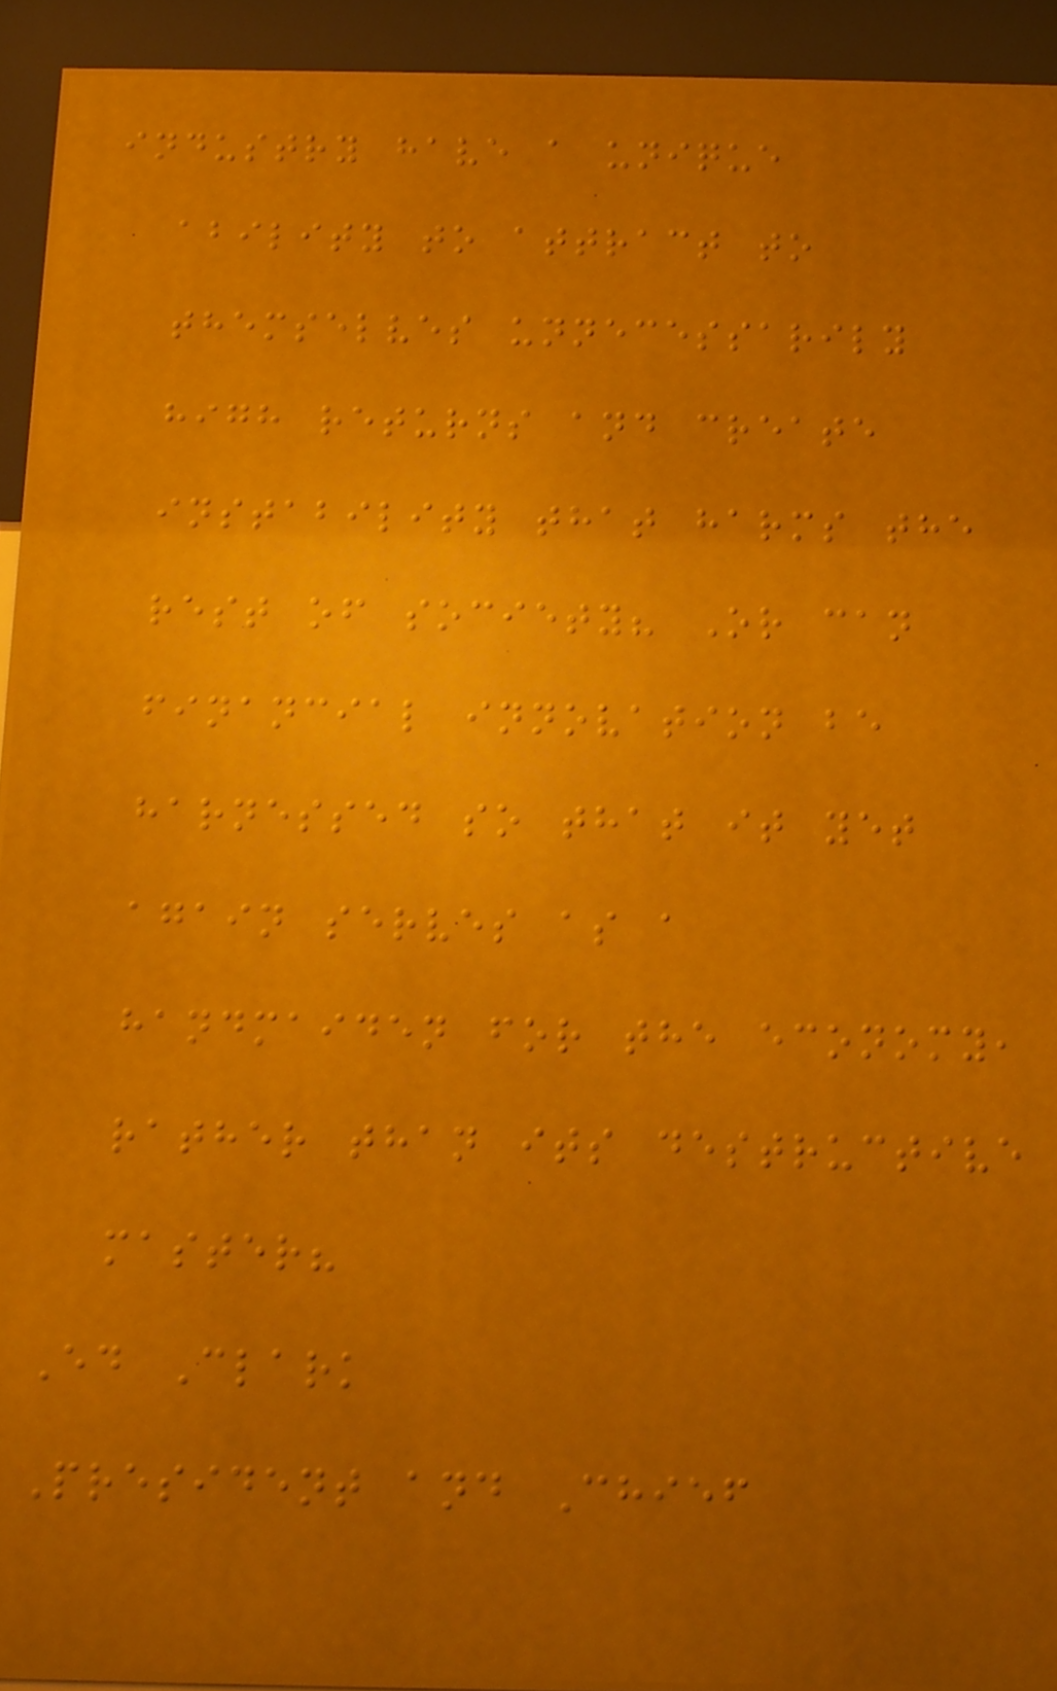industry have a unique
ability to attract to
themselves unnecessarily
high returns and create
instability that harms the
rest of society? Or can
financial innovation be
harnessed so that it yet
again serves as a
handmaiden for the economy,
rather than its destructive
master?
Ed Clark
President and Chief
